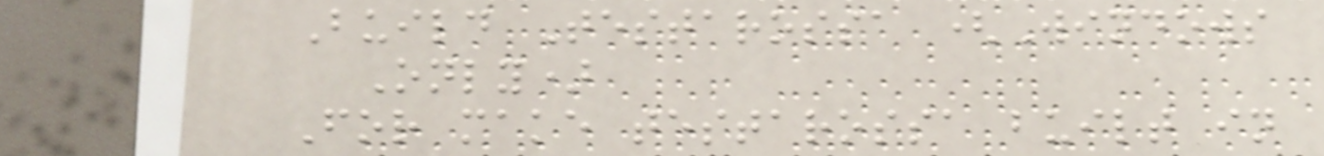Build Testarossa (Windows
Only)
For make testarossa built in
